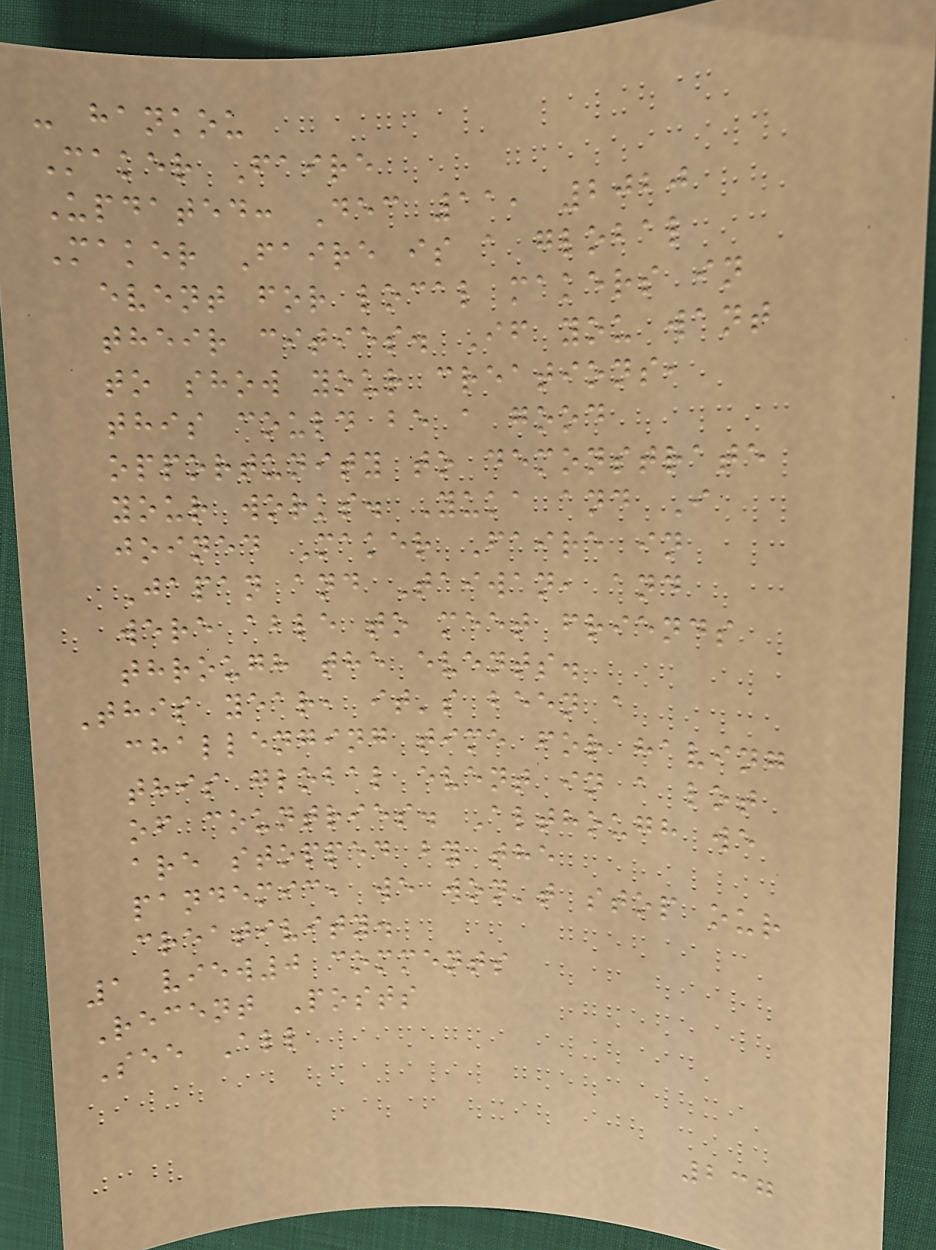- hankou
Maker Faire
Updated: Dec 11, 2020
Maker Faire is a global
event for local makers in
their cities. If you want
to show your creations,
this could be a good
opportunity to demonstrate
your works. Yuka and I
joined Maker Faire in
Japan and Taiwan, and
were able to meet friends
through the events.
This year, it's been a
challenging time for having
this global event in a lot
of countries. Although we
are stopped by the
pandemic, we won't stop our
creativity.
1 view0 comments
Recent Posts
See All
237
